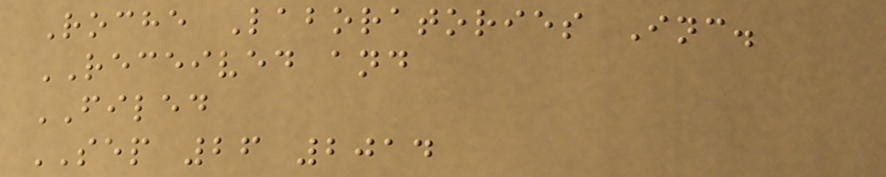Roche Laboratories Inc.
RECEIVED and
FILED
SEP 26 2014
